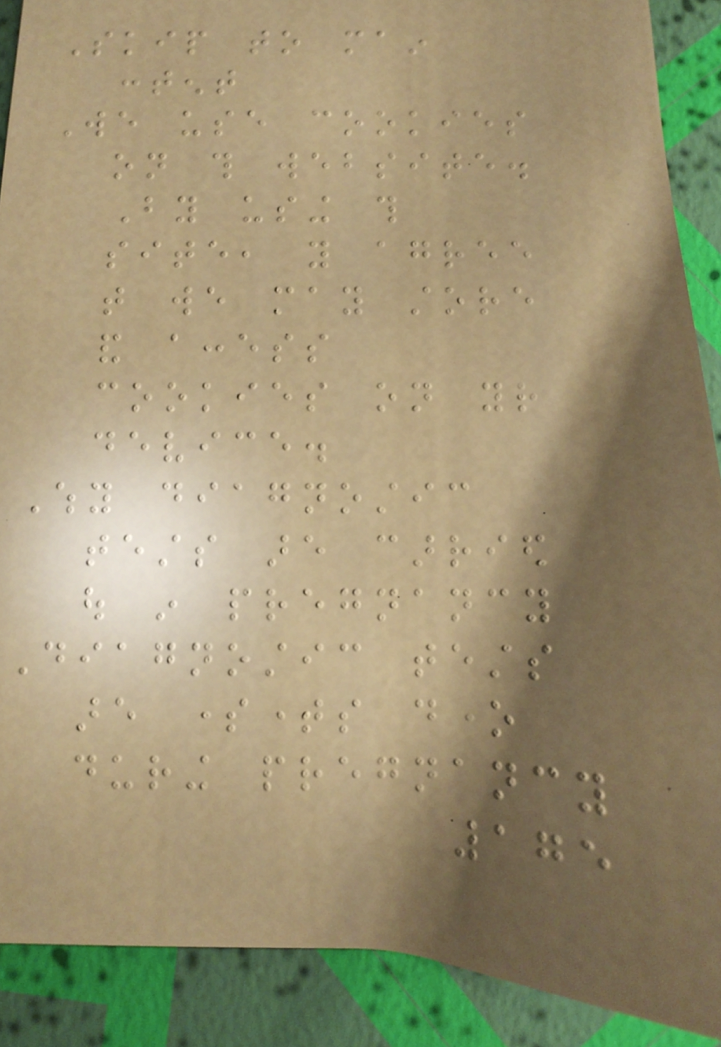Skip to main
content
We use cookies
on this website.
By using this
site, you agree
that we may store
and access
cookies on your
device.
Why diagnostic
tests are carried
out in pregnancy
Diagnostic tests
are sometimes done
during pregnancy
175
